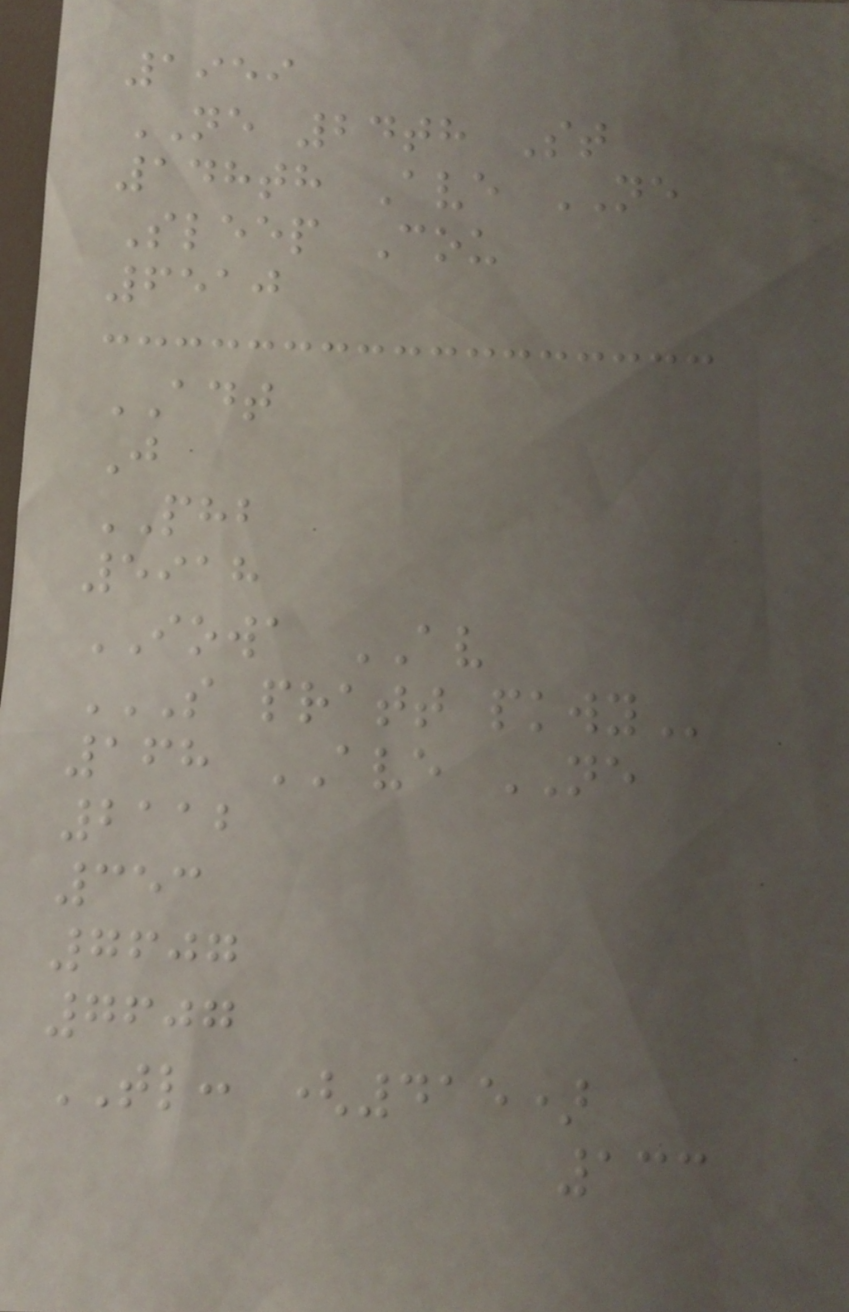1959
NE 24th St
148th Ave NE
Sleep Cou
6510
ADT
J
PHB
5918
IOWA AV
S PRATT PKWY
168 AVE NE
2112
353
7607
7607
TL: (415)
133
